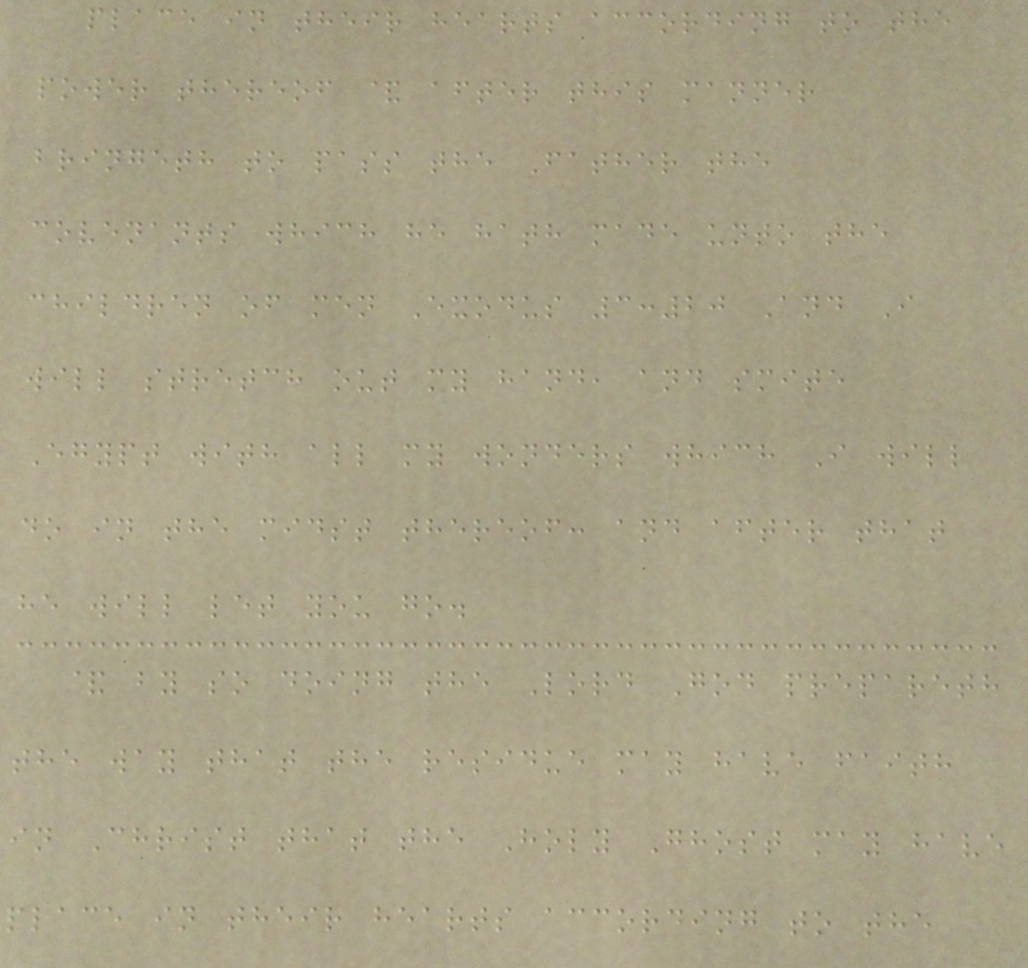place in their hearts according to the
power thereof & after this manner
bringeth to pass the Father the
covenants which he hath made unto the
children of men Exodus 3:20 And I
will stretch out my hand, and smite
Egypt with all my wonders which I will
do in the midst thereof: and after that
he will let you go.
& by so doing the Lord God prepareth
the way that the residue may have faith
in Christ that the Holy Ghost may have
place in their hearts according to the
